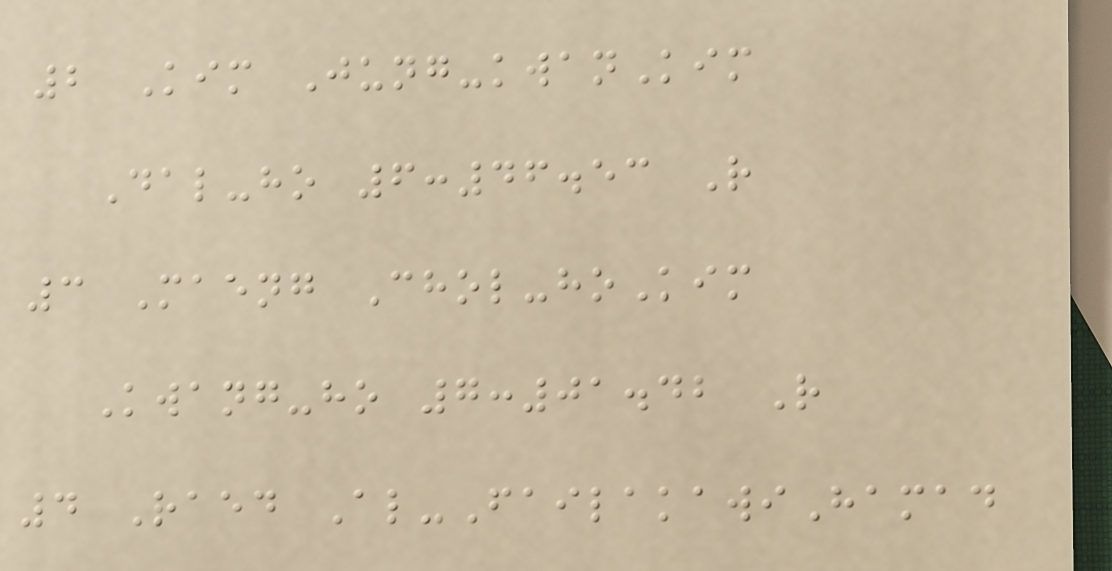2 Kim Jung-kwanKim
Dal-ho 6:46.53 R
3 Maeng Chol-hoKim
Kwang-ho 7:01.42 R
4 Raed Al-FailakawiHamad
